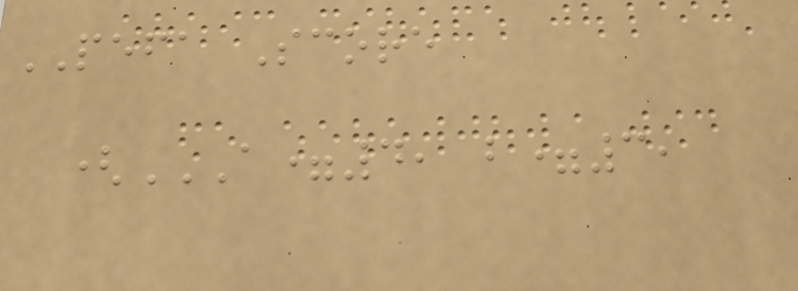PEFA Score
(A=4, B=3,
